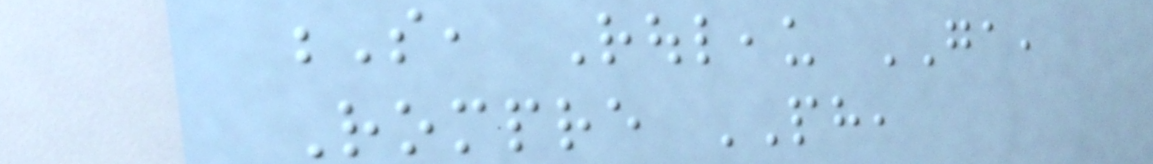S, Rouleau GA,
Rompre PH,
